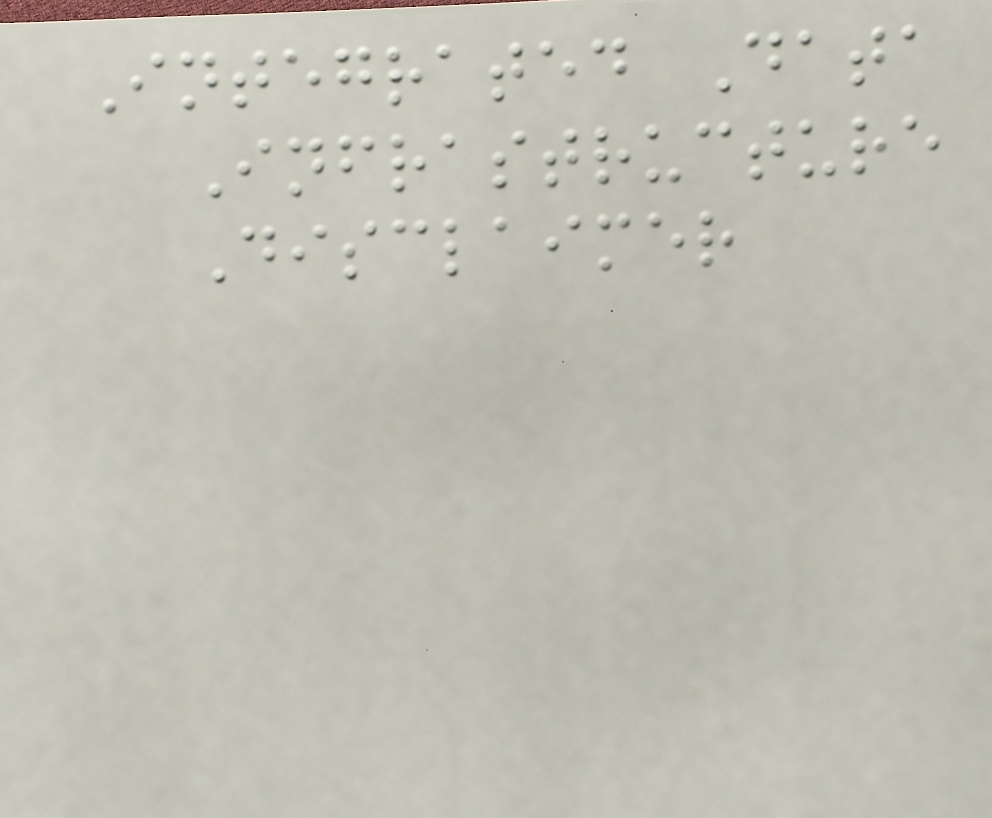Integrated Data
Infrastructure
Disclaimer
